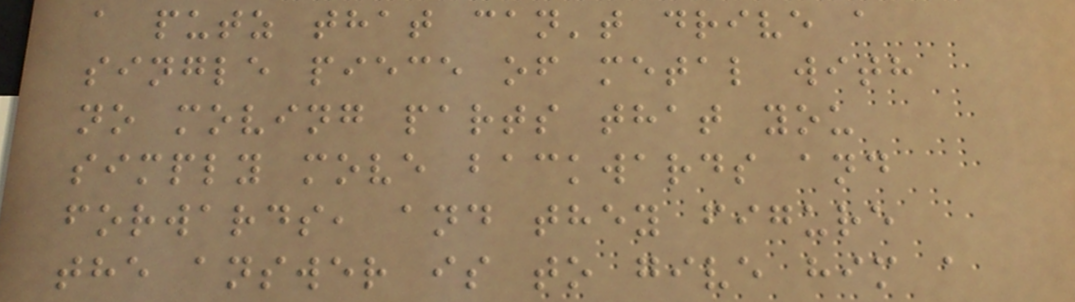a putz that can't drive a
single piece of metal with
no moving parts that you
simply move backwards and
forwards, and they figure
the answer is to give him a
